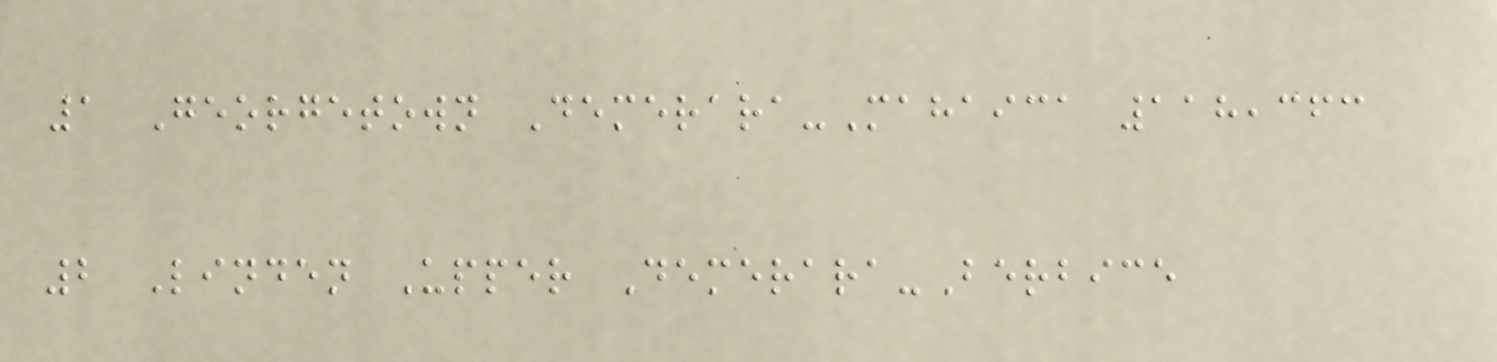1 Georgetown Demerara-Mahaica 118,363
2 Linden Upper Demerara-Berbice
